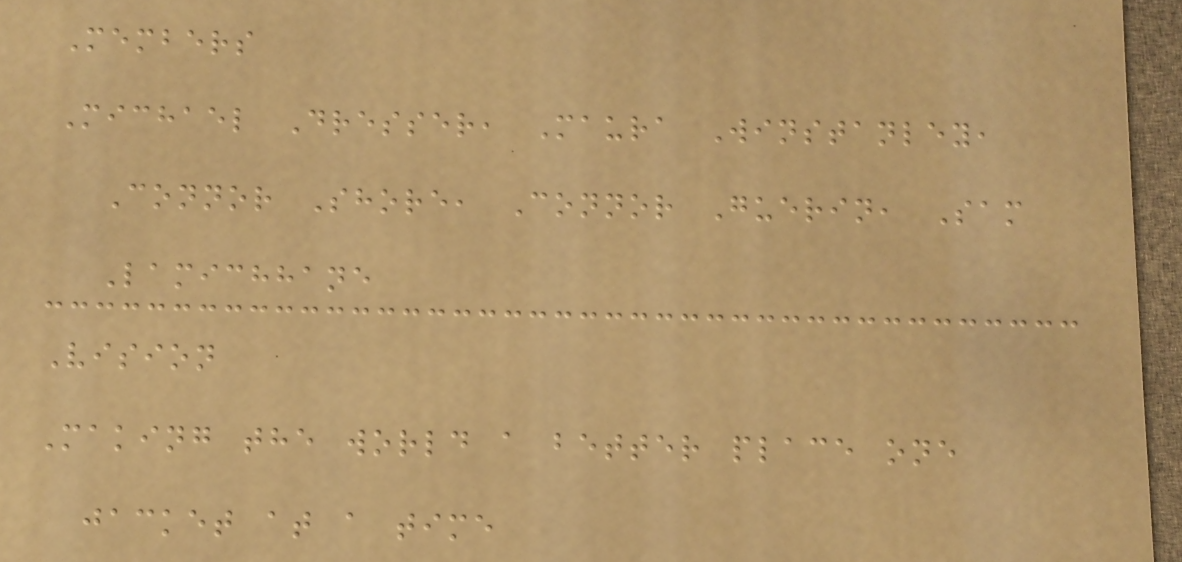Members
Michael Dresser, Maura Winstanley,
Connor Shore, Connor Guerin, Sam
Lamichhane
Vision
Making the world a better place one
jacket at a time
